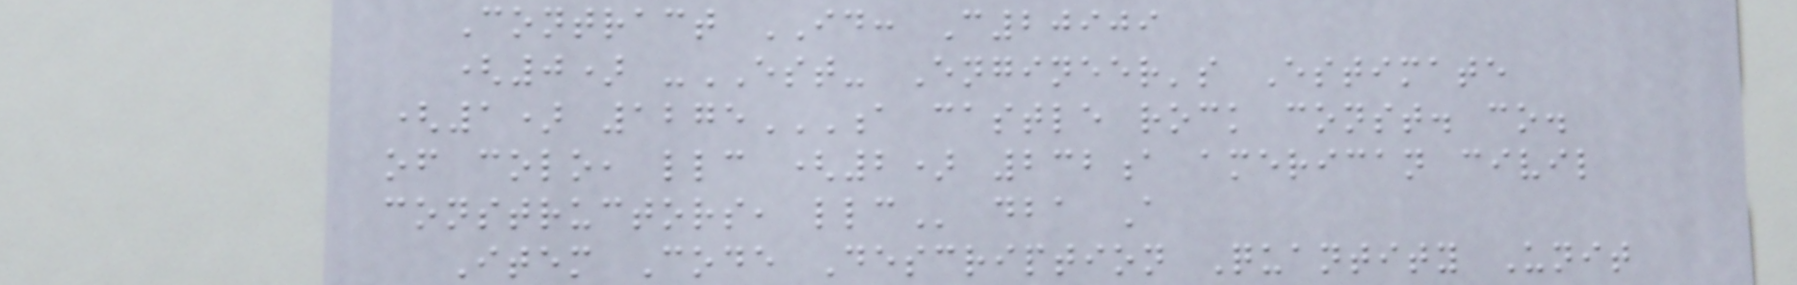Contract ID: C20909
(0) -EST- Engineer's Estimate
(1) 1275A CASTLE ROCK CONST. CO.
OF COLO, LLC (2) 232A AMERICAN CIVIL
CONSTRUCTORS, LLC dba A
Item Code Description Quantity Unit
